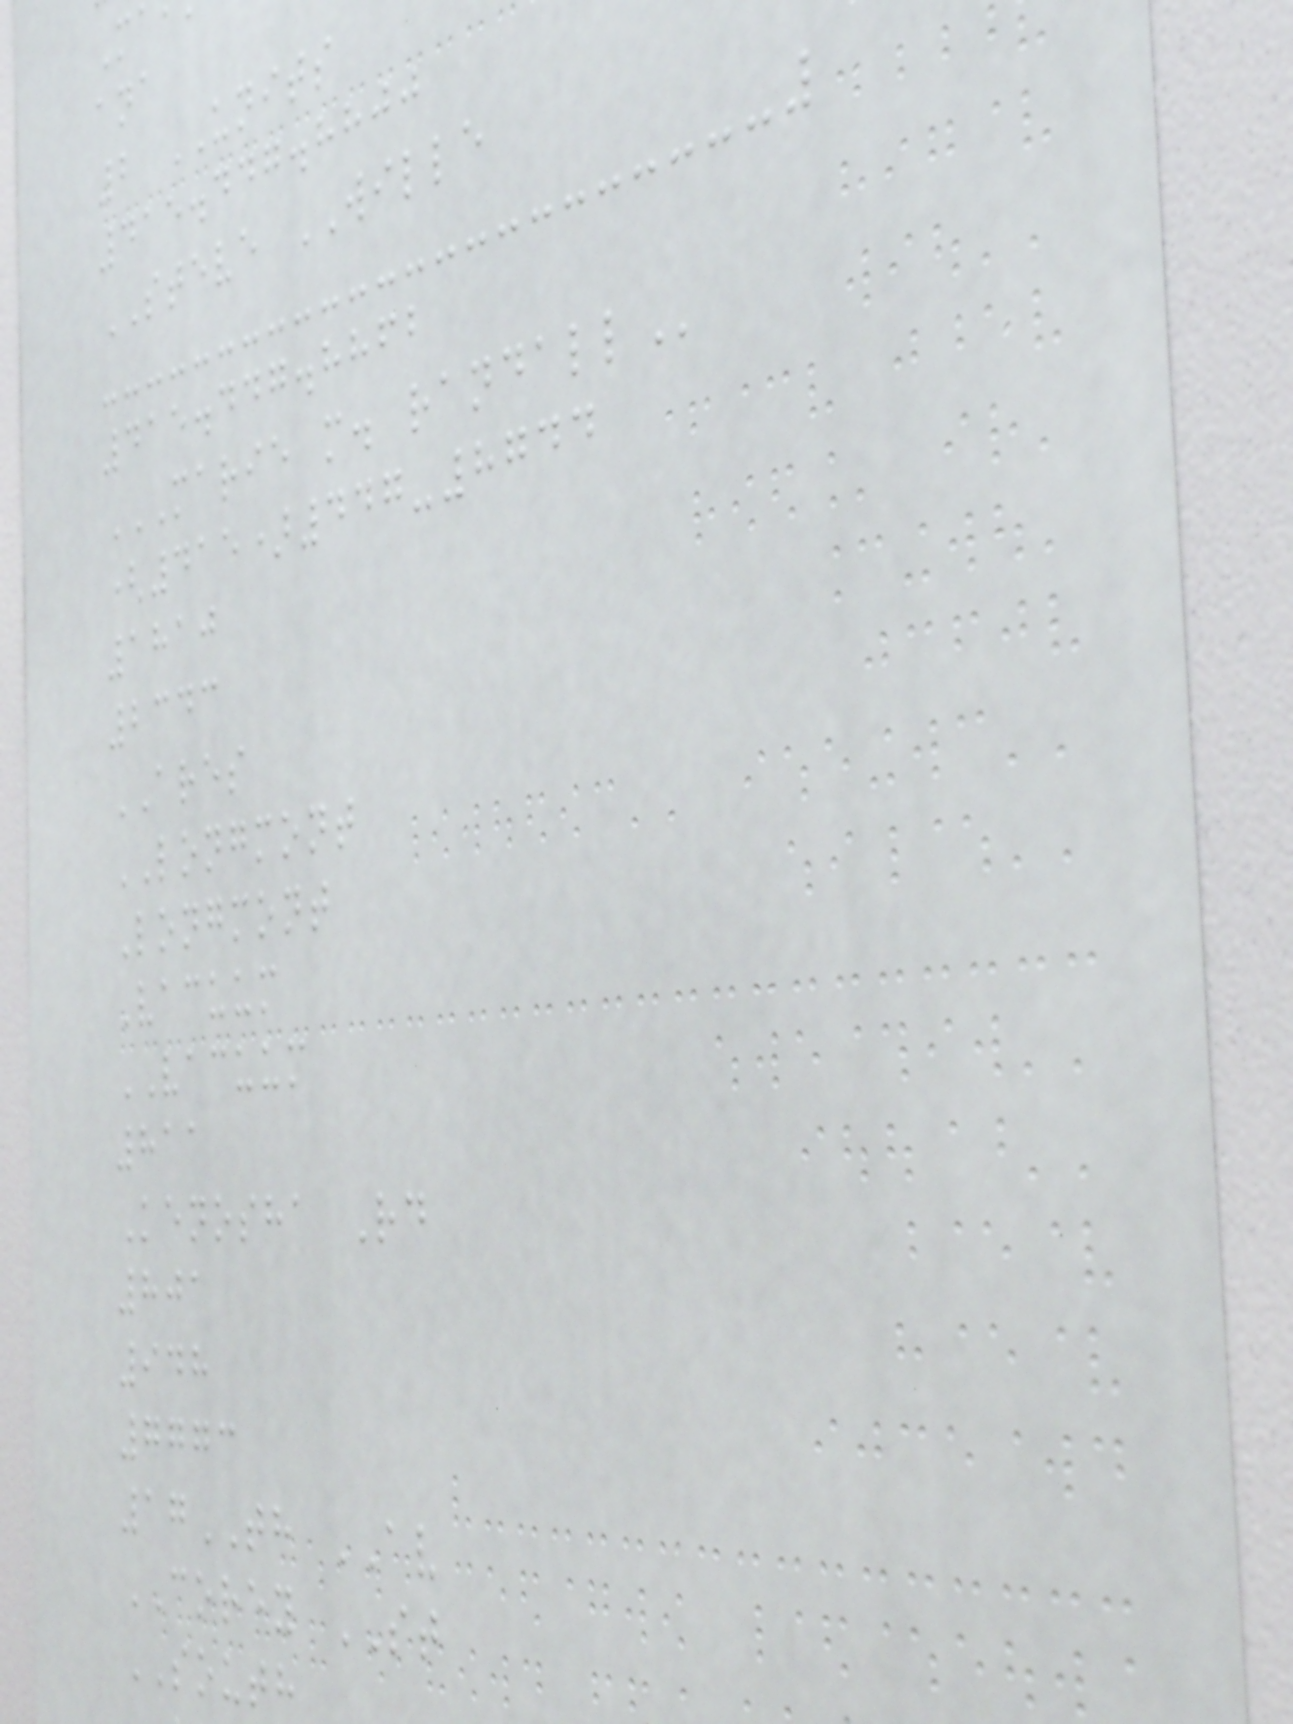ana
2 UNITS
415.447.8800
STEVE WILLE
415.447.8862
MARIE M. RANDALL
(415)447-8744
1810
2343
ARES
LONGMONT
Longmont
Vacuum
VACUUM
811
Kenosha Rd
801
948
7773
17TH AV
COREY ST
SOUTH
